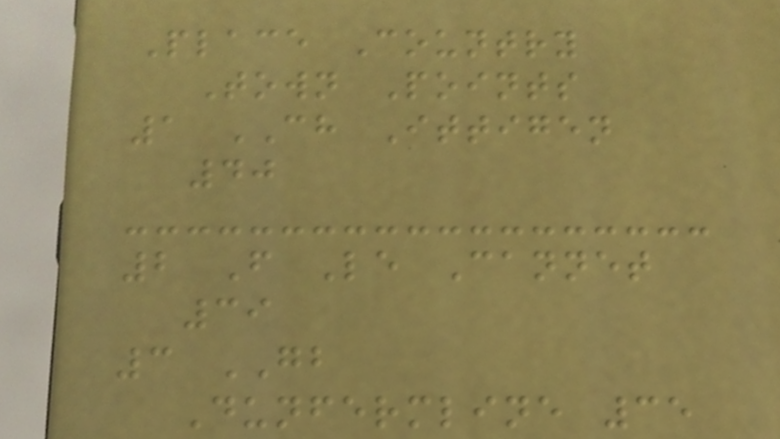Place Country
Town Points
1 CH Ittigen
40
2 F Le Cannet
39
3 GB
Dunfermline 35
